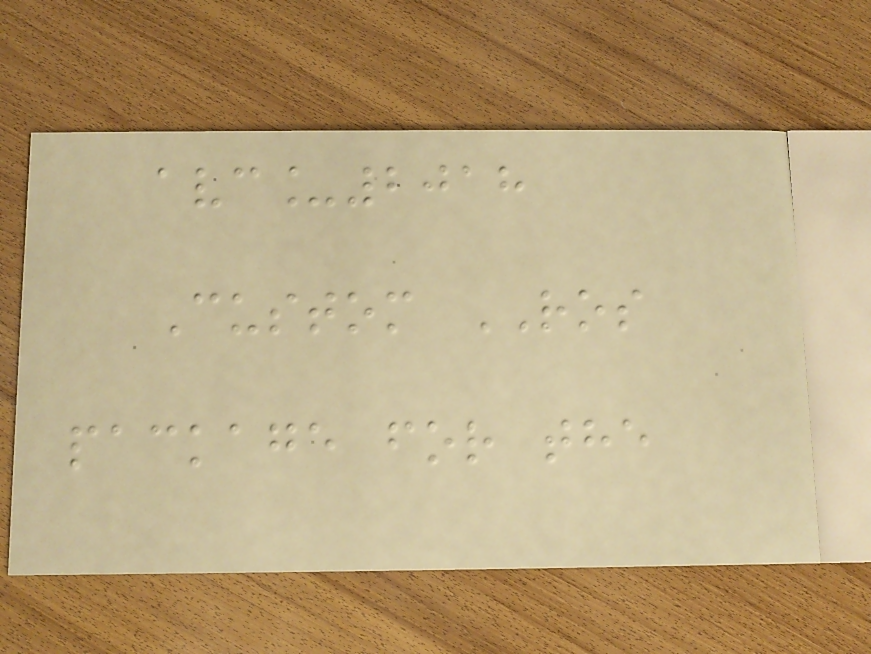avc_2018
Custom ROS
package for the
